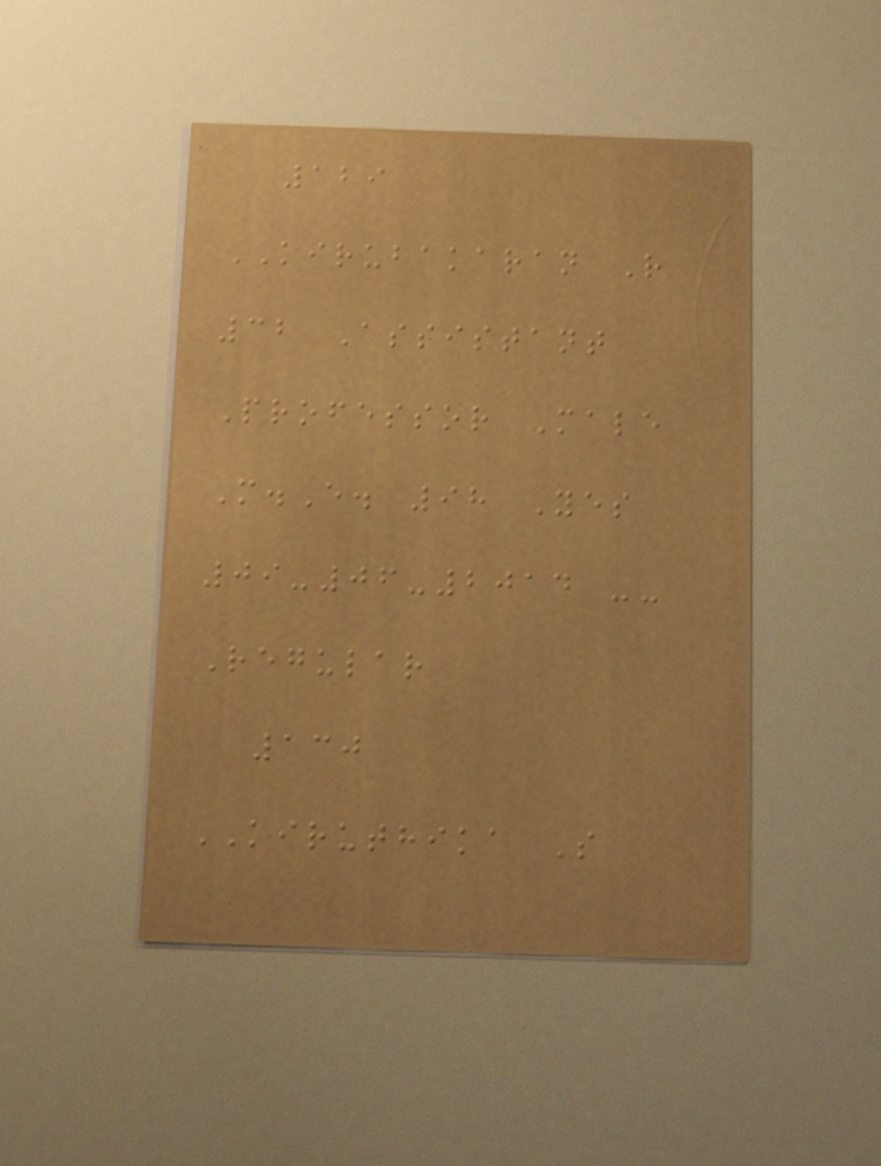129
KIRUBAKARAN R
32 Assistant
Professor Male
M.E. 98 Yes
09-06-2014 --
Regular
130
KIRUTHIKA S
